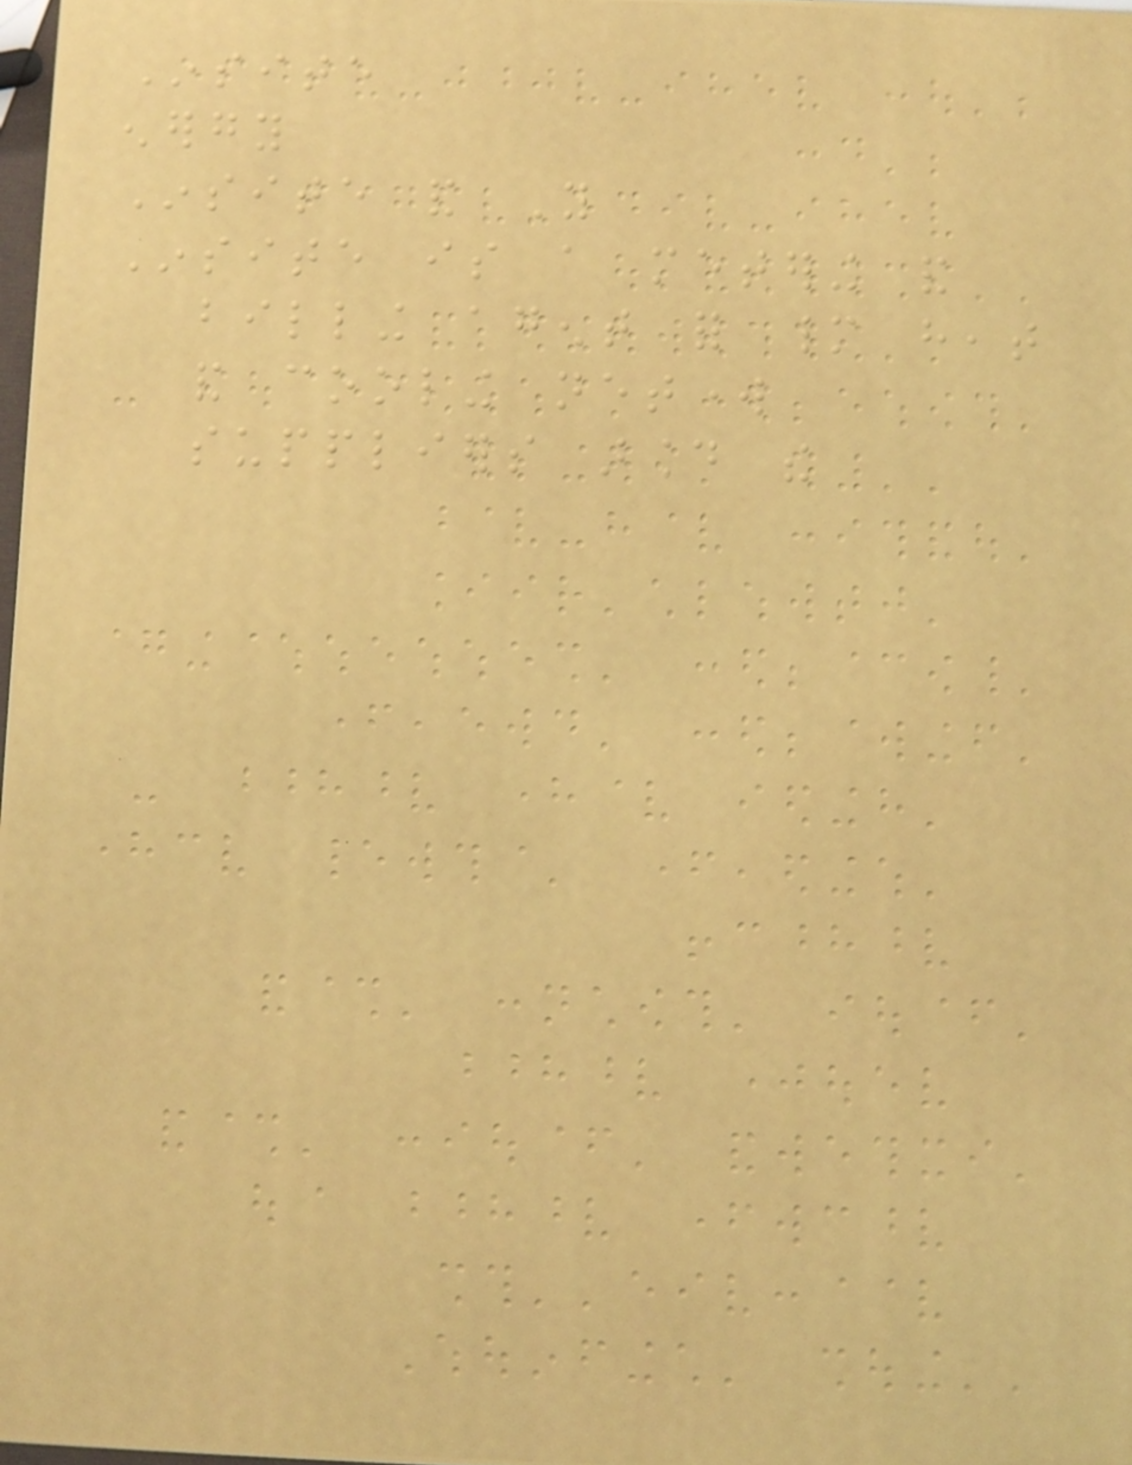Insite
energy
Insite and You
Insite is a metering and
billing agent for many heat
and cooling network
suppliers around the
